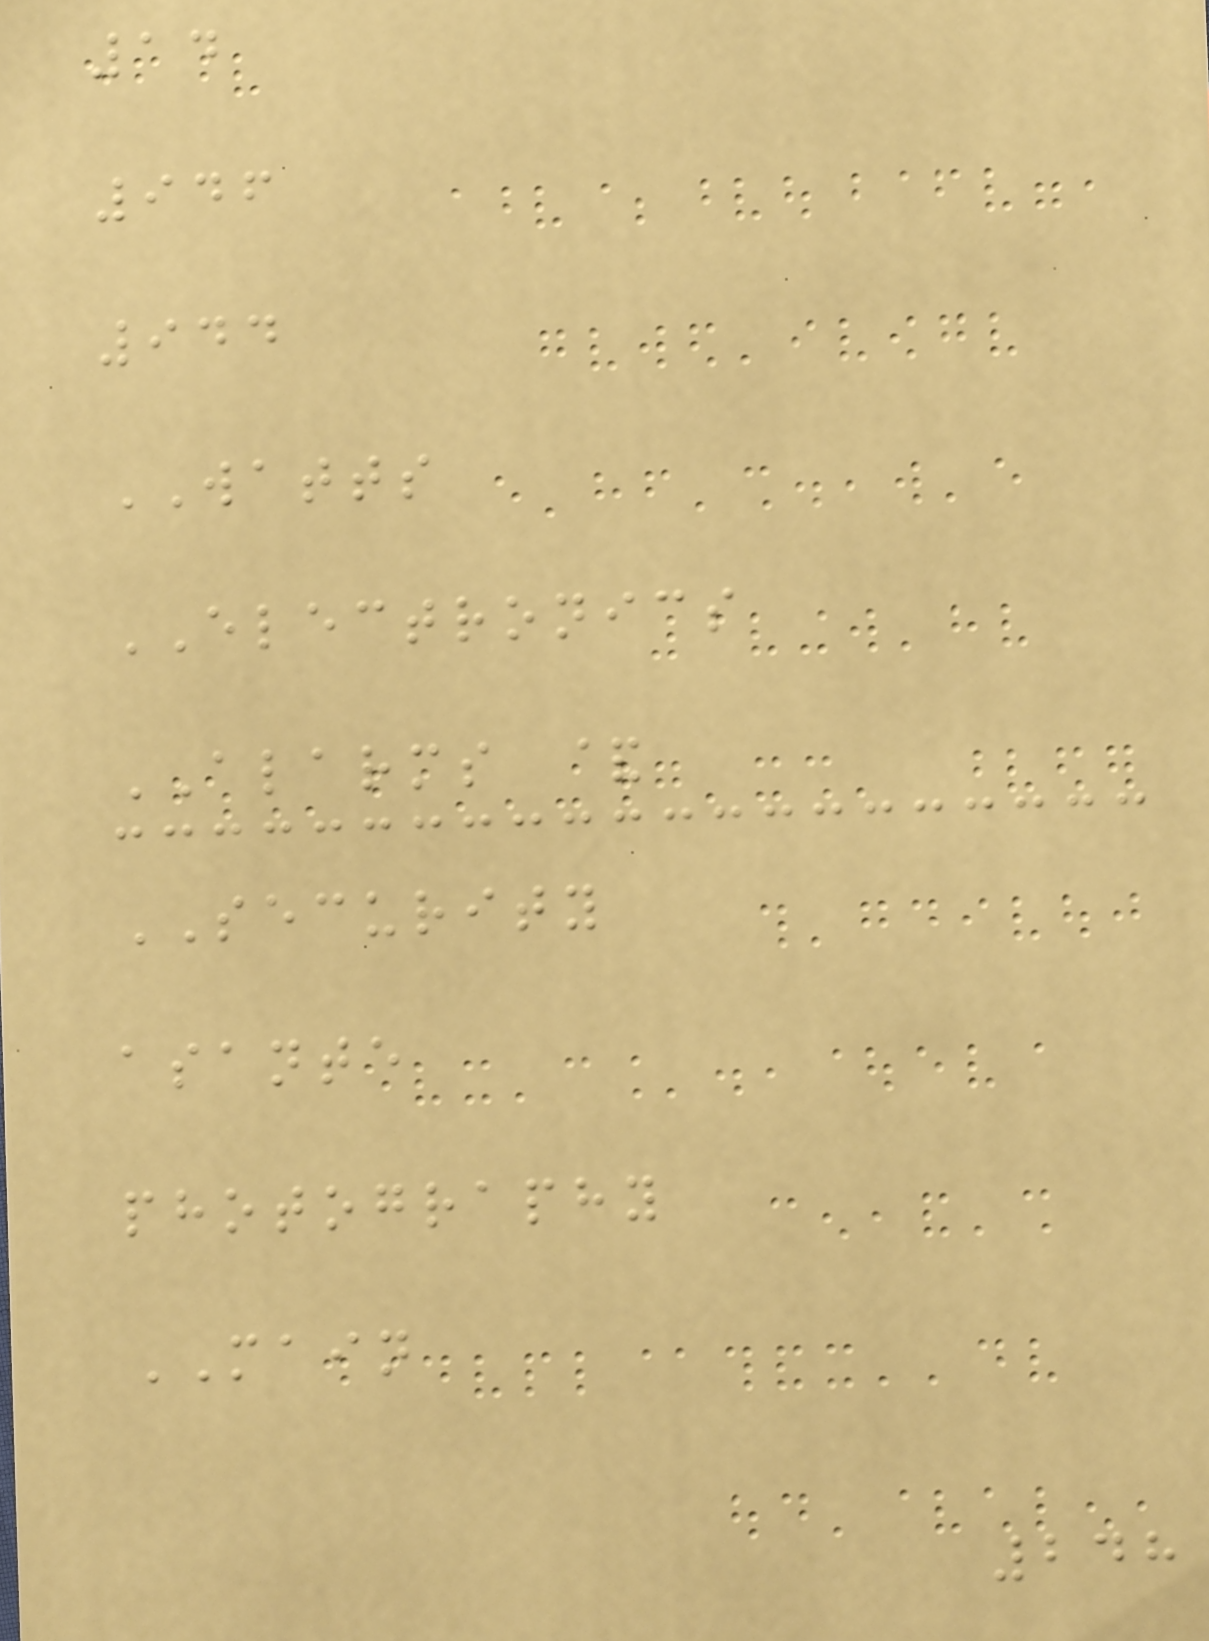14
946
944
WATTS
ELECTRONICS
ALARMS &
SECURITY
asante
photography
MAIN
248
